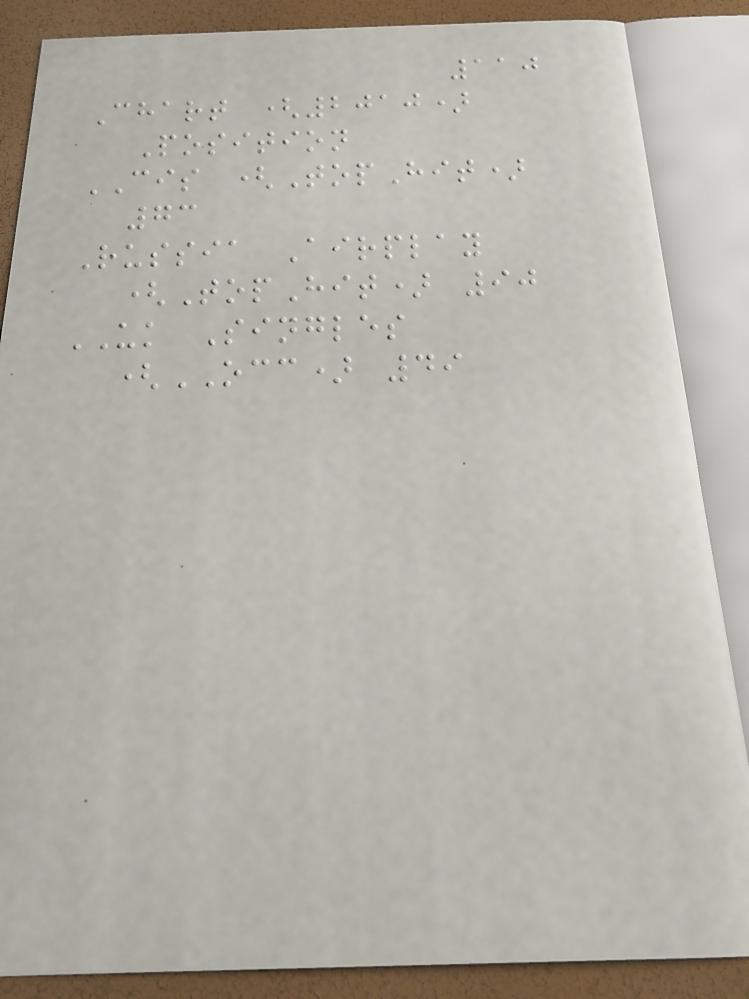110
Chart (2010)
Position
CIS (TopHit)
73
Russia Airplay
(TopHit) 90
UK Singles
(OCC) 49
